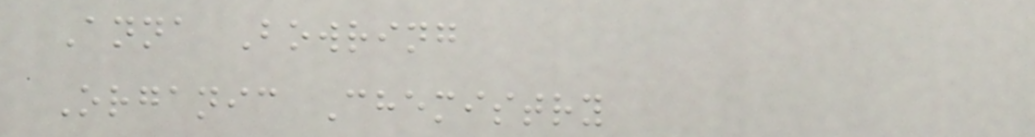Anna Bowring
Organic Chemistry
